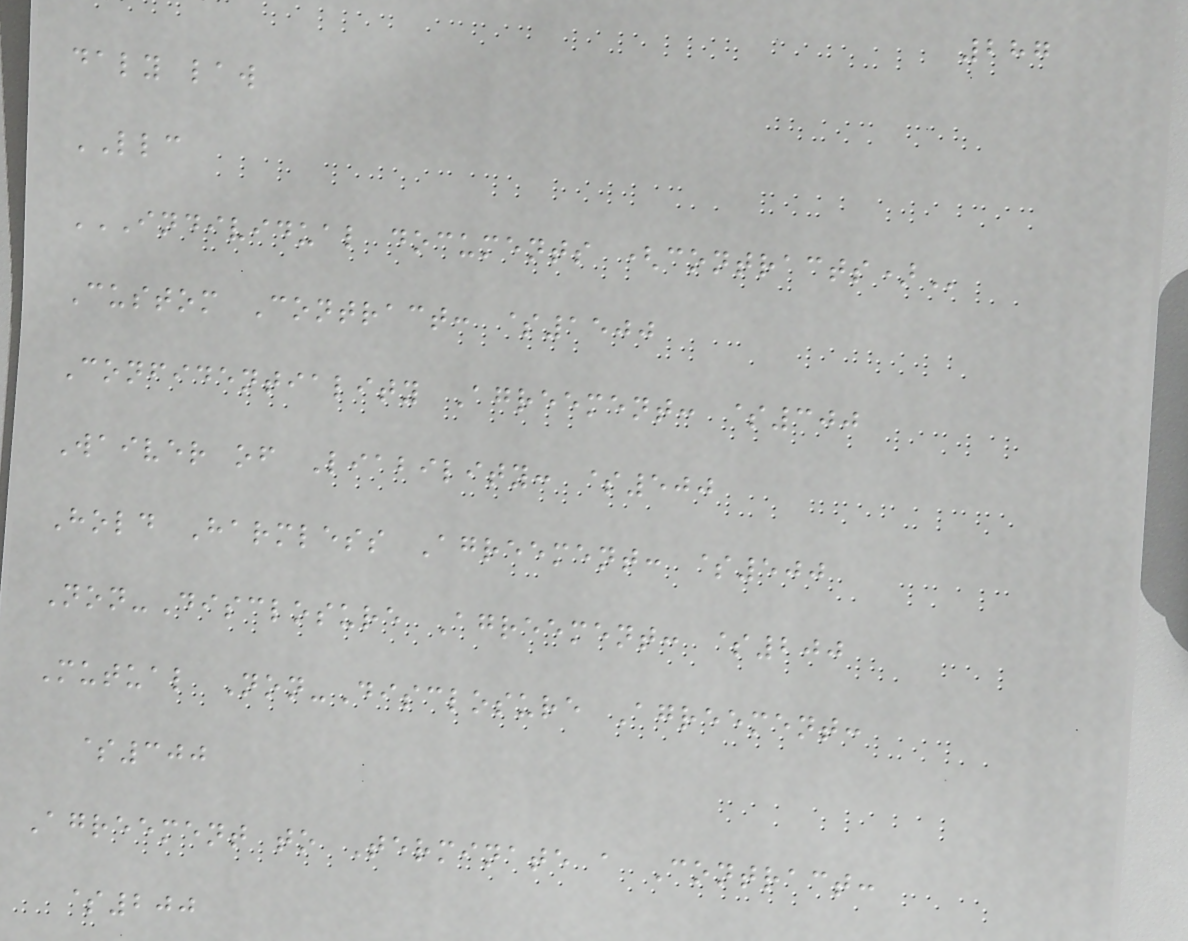287
daly law
LLC
INDIVIDUAL DOCUMENTS (CONTRACTS)
Custom Contract: $1500
Confidentiality Agreement: $300
Waiver of Liability: $500
Hold Harmless Agreement: $500
Non-Disclosure Agreement: $200
Mutual Non-Disclosure Agreement:
$300
Agreement to Terminate a Contract:
$200
